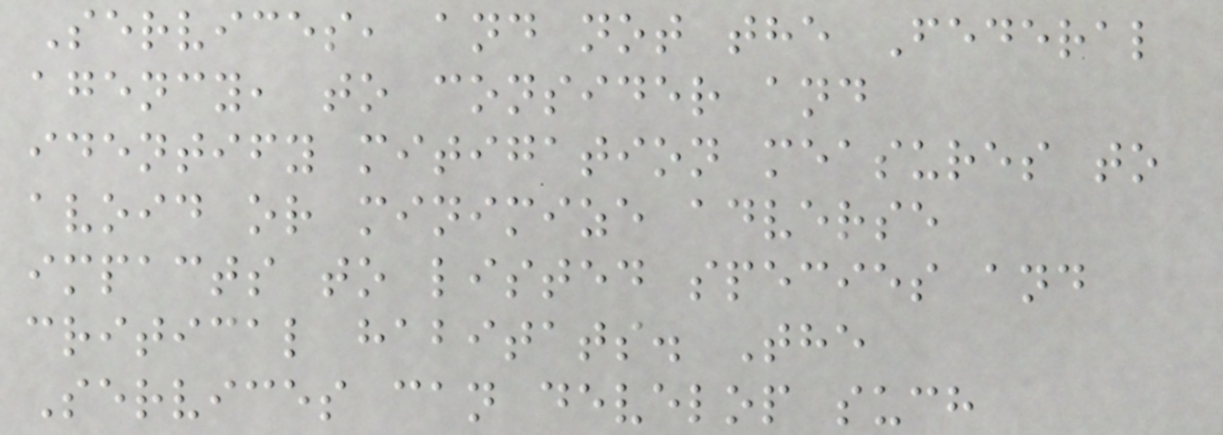Services, and not the Federal
agency, to consider and
identify mitigation measures to
avoid or minimize adverse
impacts to listed species and
critical habitats. The
Services can develop such
